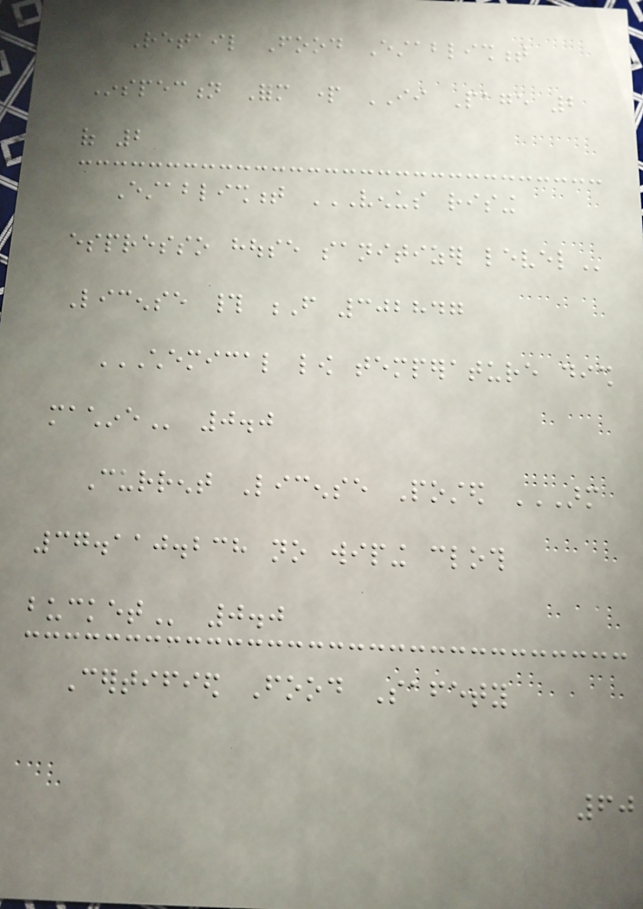Retail Food Establishment
Inspection Form part II Page 2
of 2
Establishment VENUS RISING
ESPRESSO HOUSE SANITIZER LEVEL
License # F 302847
CHEMICAL LOW TEMPERATURE DISH
MACHINE 0.0
Current License Posted ARM
37.110.238 NO WIPING CLOTH
BUCKET 0.0
Certified Food Safety
60
